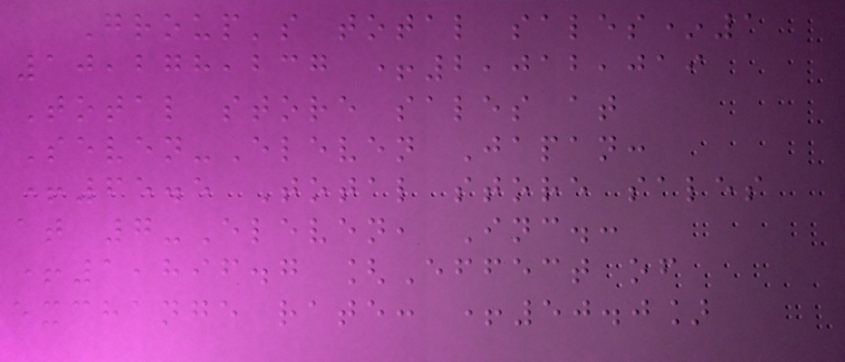Group's total sales*1
10,278,237 +2,012,019
Total store sales at
Seven-Eleven Japan:
+65.5 Total store sales
at 7-Eleven, Inc.:
+1,896.7 [Effect of
exchange rate: +50.0]
